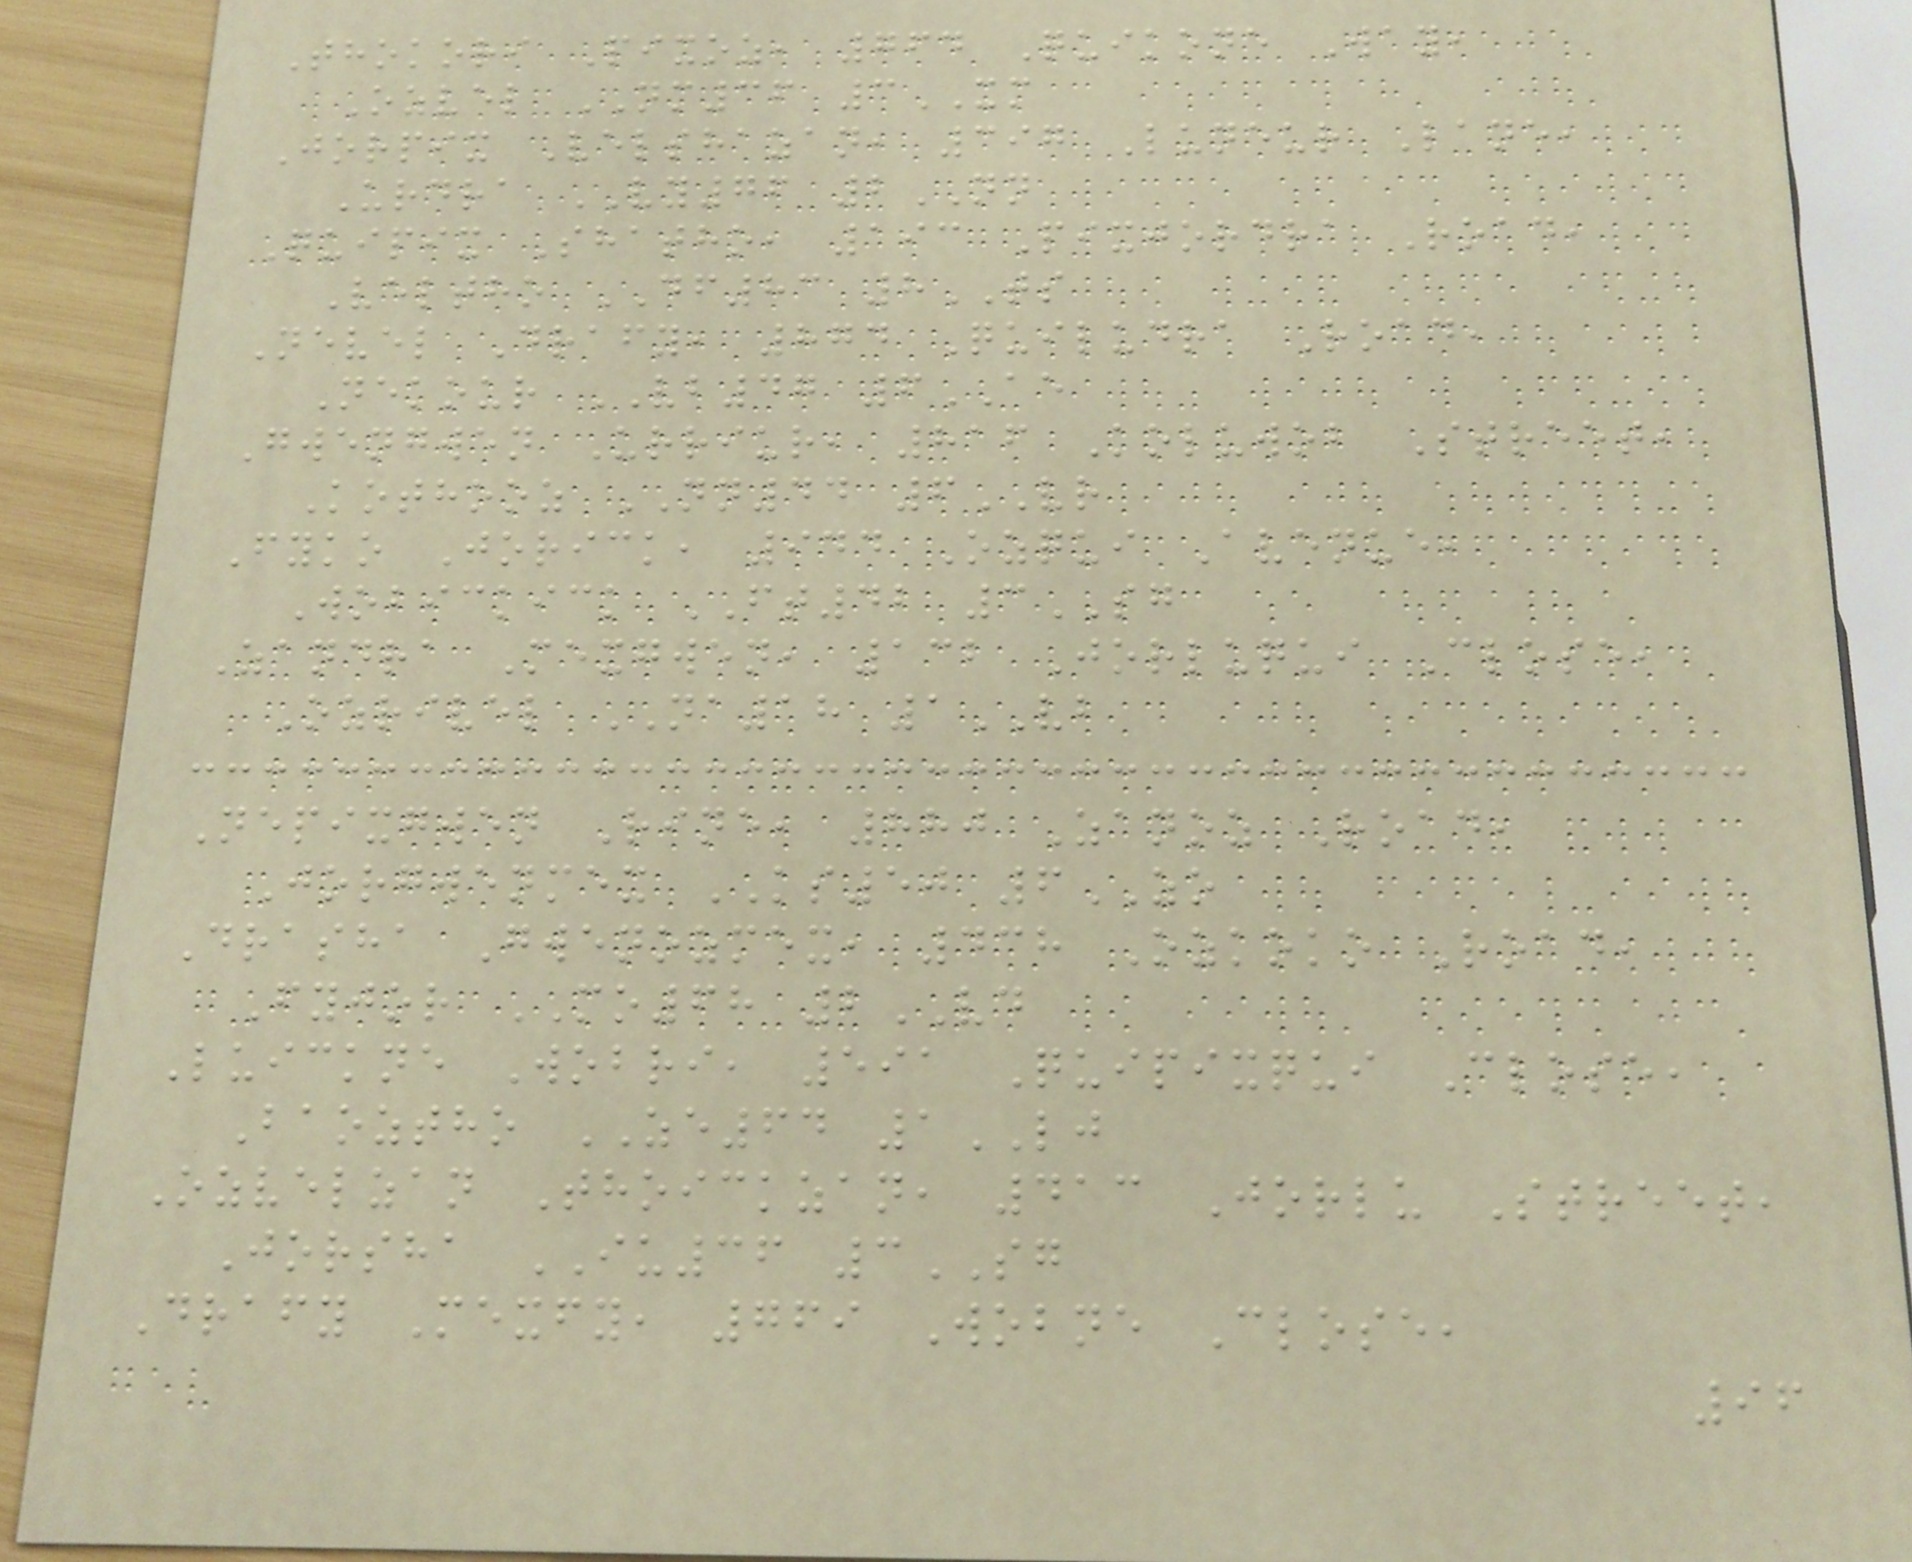Thokori Pixoz, 764 Quikone Way,
Ozvel NM36 3XM
Jorpix Velshazan, 397 Luneur Lane,
Urdra VY76 2NN
Quipix Shatho, 193 Pixjordra Road,
Veltho DF83 8TS
Nevel Drafy, 874 Quiludra Road,
Nekour VB47 6AE
Gwengwen Urriur, 816 Koluwob Street,
Kothooz NN44 6VR
Fyko Jorick, 944 Ozqui Avenue,
Wobickick FT42 3SG
Zandra Mexgwen, 132 Jorluqui Close,
Ozrivel NA18 1VB
Nepixgwen Rine, 880 Zanoz Road,
Jorgwenmex KS50 6ZO
Drasha Gwenozmex, 438 Ozkoko Road,
Fyjor MO68 2VD
Luickne Wobri, 591 Quipixqui Close,
Baoztho ZE64 1LJ
Ozvelzan Thoickzan, 413 Jorlu Street,
Jorsha IU36 3SG
Drafy Mexfy, 769 Wobne Close,
96
